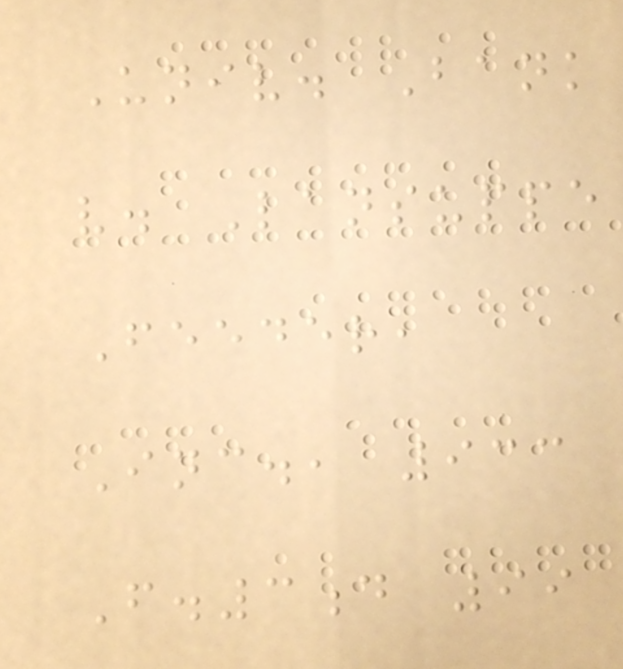Univ. Bank
v. Lansuppe
Feeder,
Inc., 933
F.3d 99
